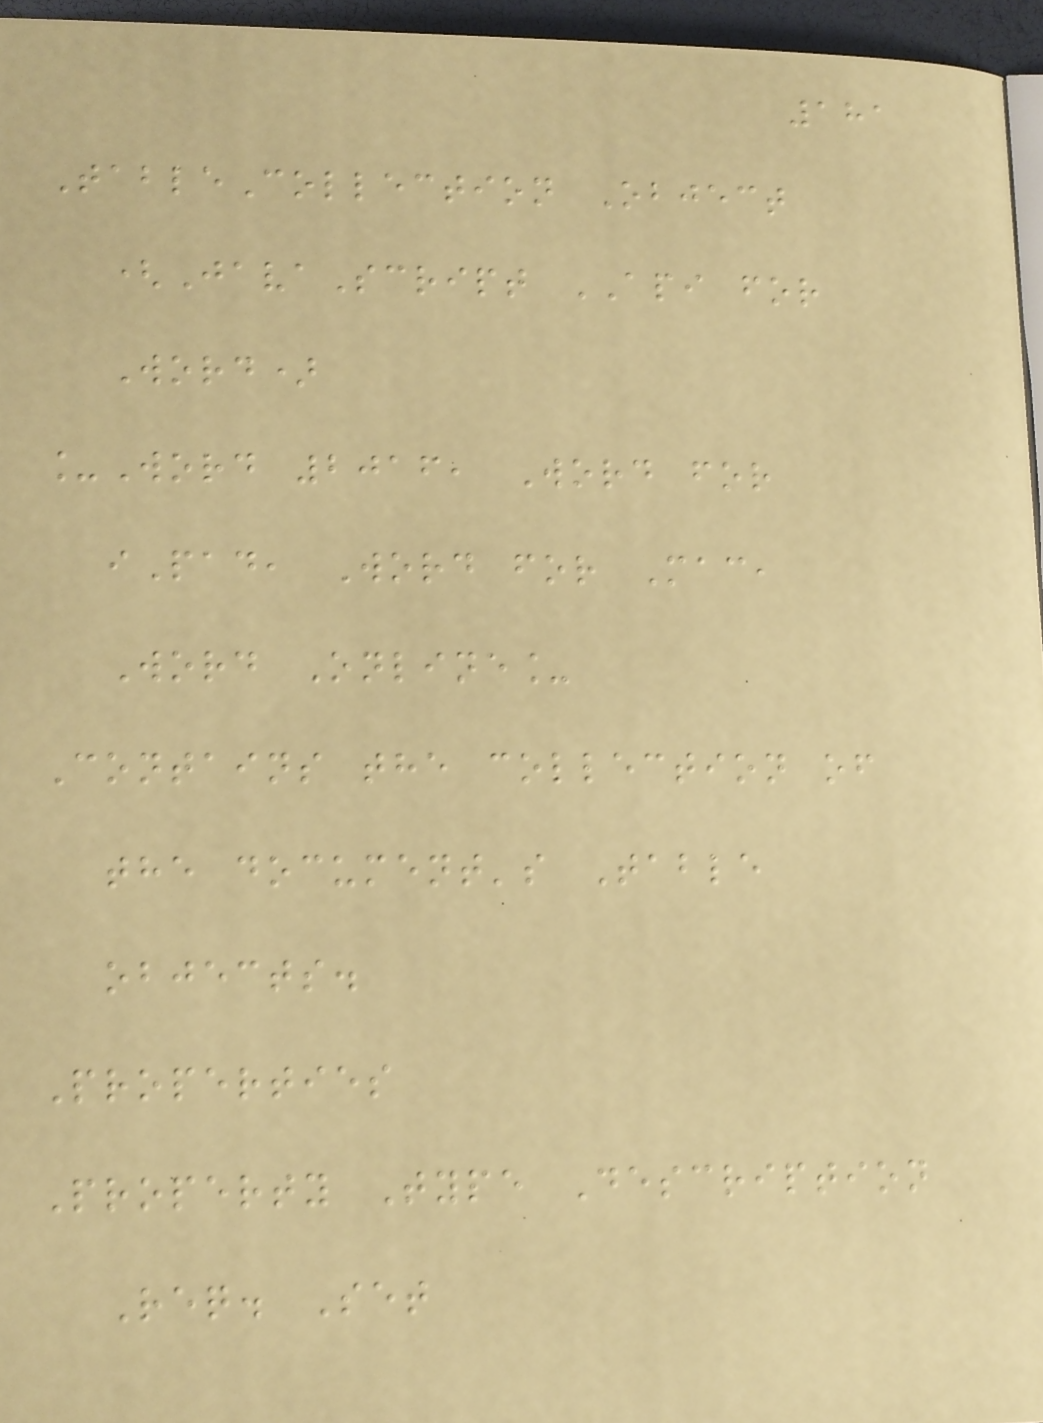181
TableCollection Object
(JavaScript API for
Word)
_Word 2016, Word for
iPad, Word for Mac,
Word Online_
Contains the collection of
the document's Table
objects.
Properties
Property Type Description
Req. Set
